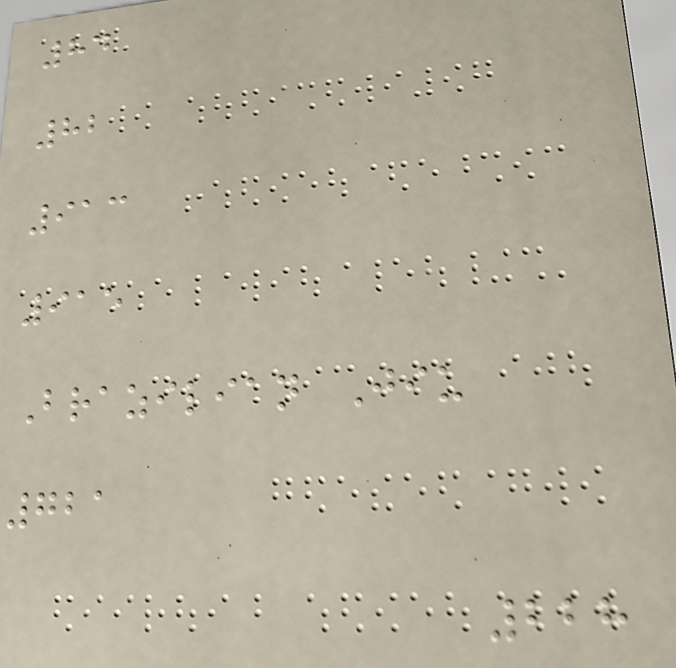84
82
913
915
Brazilian Jiu
721
228
